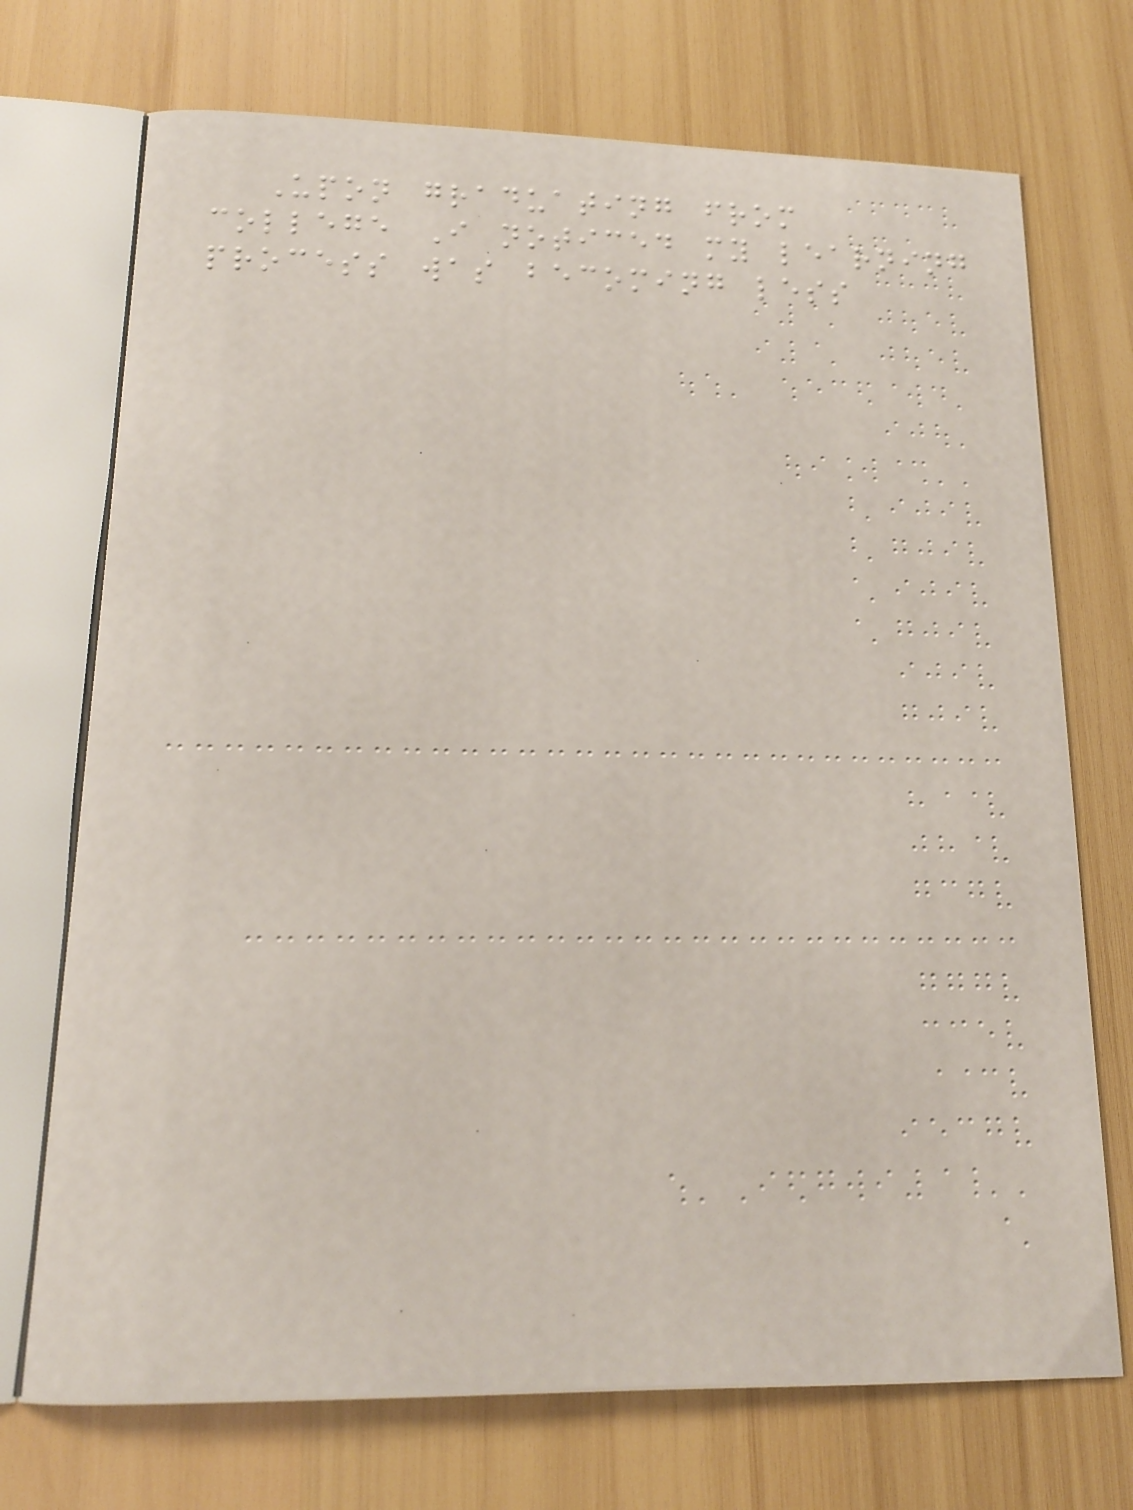Upon graduating from
college I noticed my learning
process was becoming less
